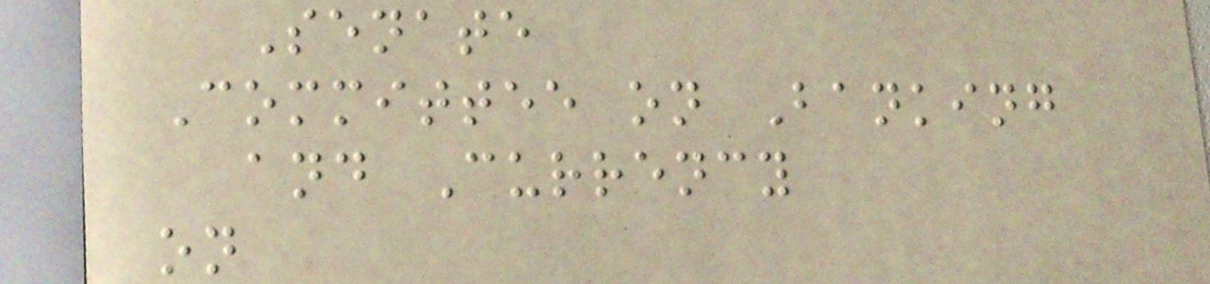Senate
Committee on Banking
and Currency
on
